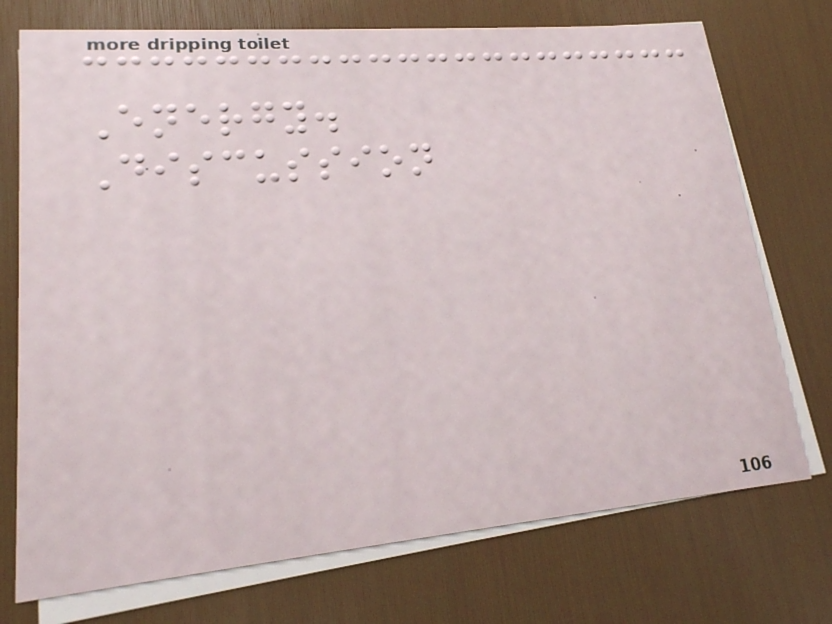Energy.
Discussion
